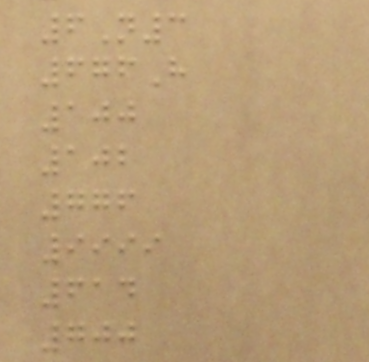6N3
676H
100
102
776
9999
614
700
